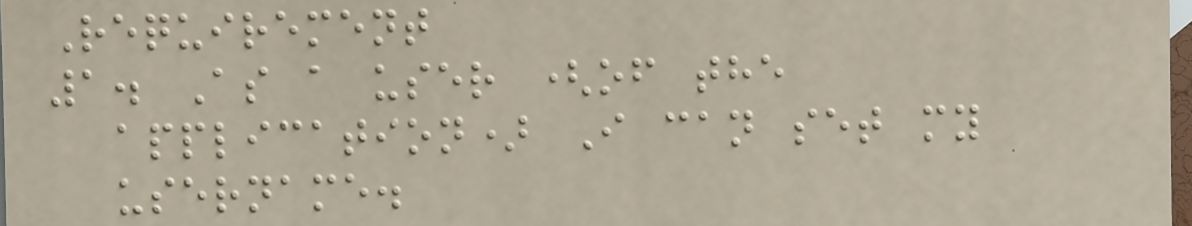Requirement
1. As a user (of the
application) I can set my
username.
